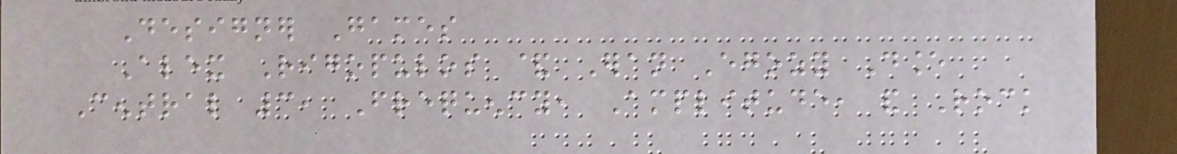Designer Games
Alex Rigopulos & Eran Egozy Dance
Central 3, Frequency, Amplitude, and Rock
